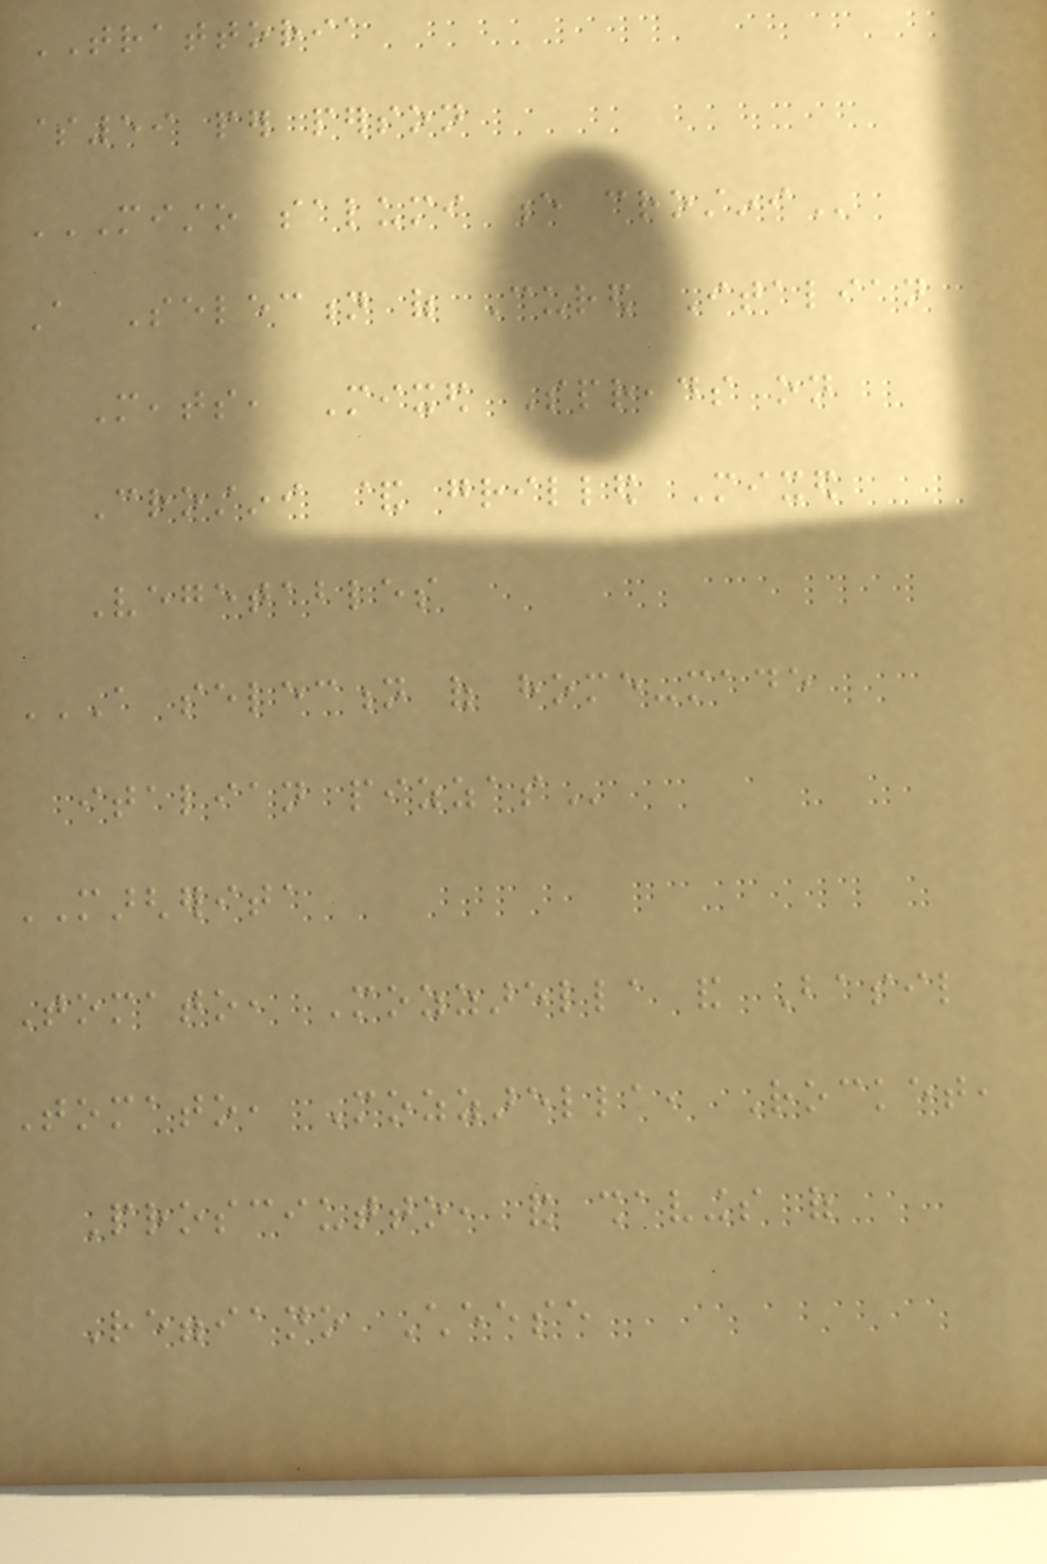TRATTORIA
$59 per person
MISTO SALUMI E CROSTINI
A Selection of Cured Italian
Meats, Mixed Spreads on
Crostini & grilled Mixed
Vegetables
A SELECTION OF HOME-MADE
ITALIAN PIZZAS
MARGHERITA
Tomato, Mozzarella and Basil
Tomato, Mozzarella, Rocket,
Prosciutto, and shavings of
Reggiano Cheese
